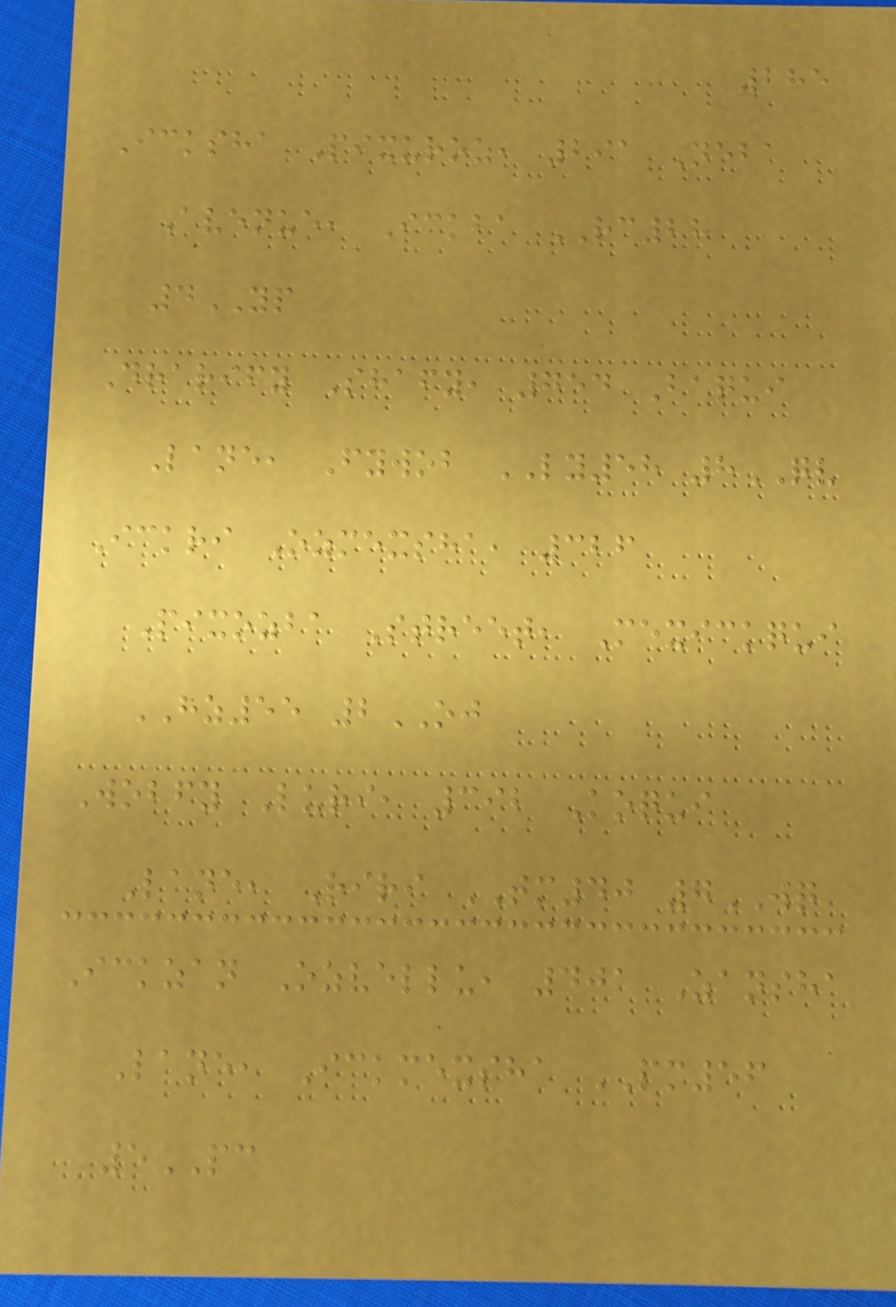285
Icksha Pixuroz, 291 Neba
Avenue, Ickba RC28
4YP
Drarify Shafy, 754 Baqui
Lane, Fywob LY58 8QV
Ickri Ozmexsha, 326
Pixozba Street, Mexickqui
HZ55 2OJ
Wobfy Luri, 392 Koqui
Lane, Riri TM40 7WQ
Ickzan Ozvellu, 401 Zansha
Lane, Ickmexsha PM56
5PC
